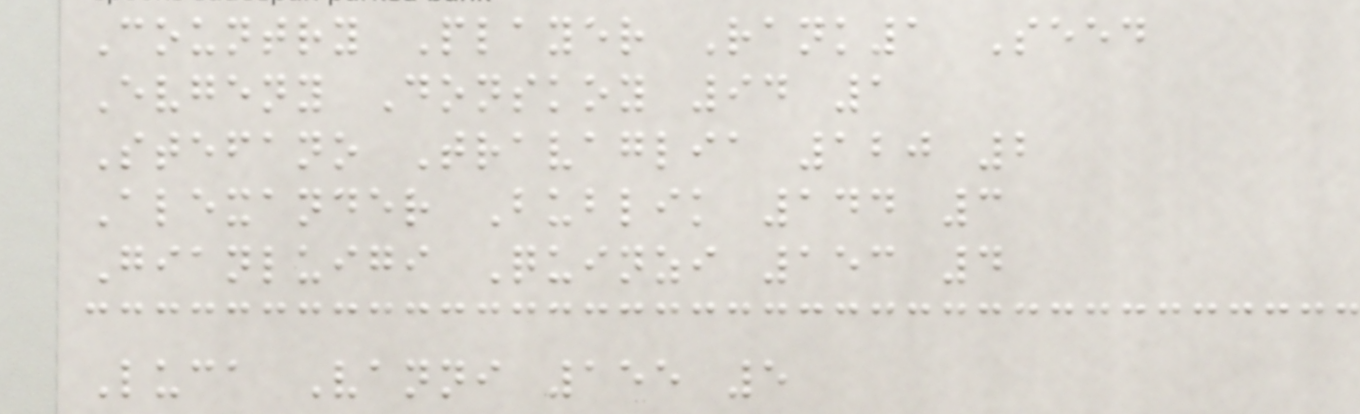Country Player Rank1 Seed
Evgeny Donskoy 94 1
Stefano Travaglia 120 2
Alexander Bublik 144 3
Gianluigi Quinzi 153 4
Luca Vanni 155 5
